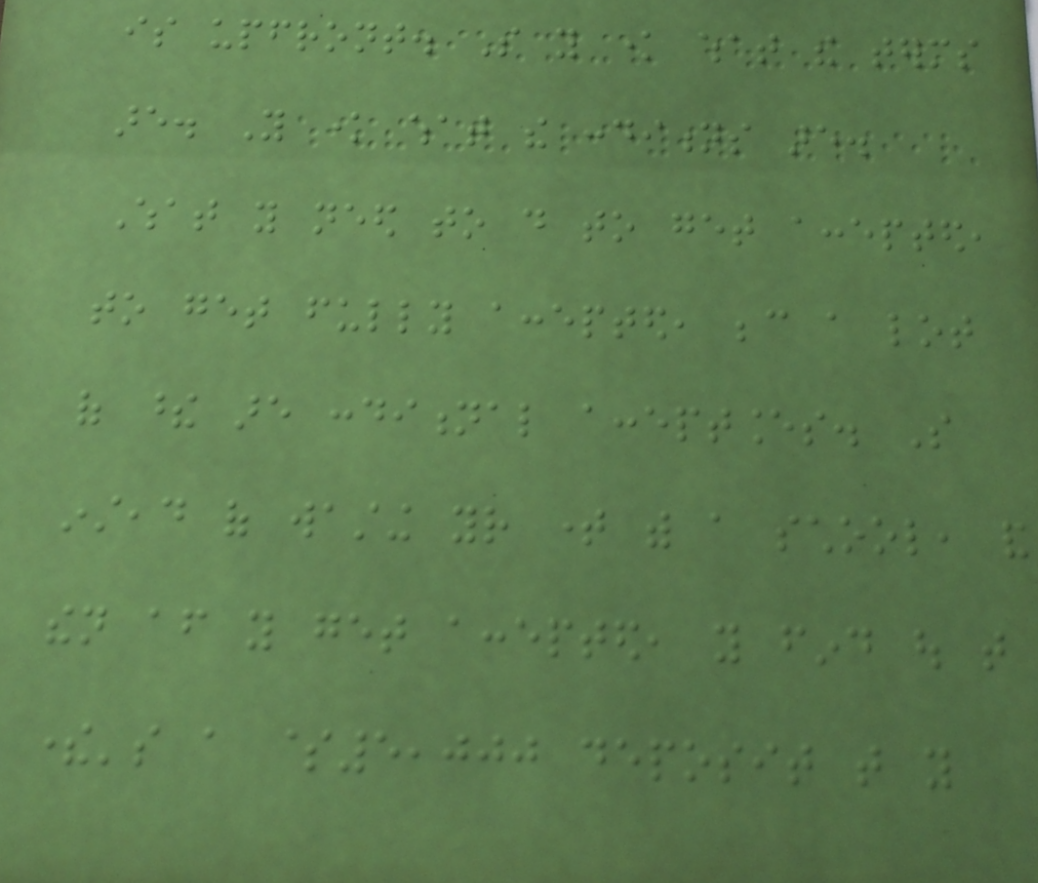is upfront. So you know what the terms
are. You know what the conditions are.
What you need to do to get accepted,
to get fully accepted, because a lot
of these are conditional acceptances. So
instead of wasting your time with a school, and
then after you get accepted, you find out that
there's a $5,000 deposit that you
